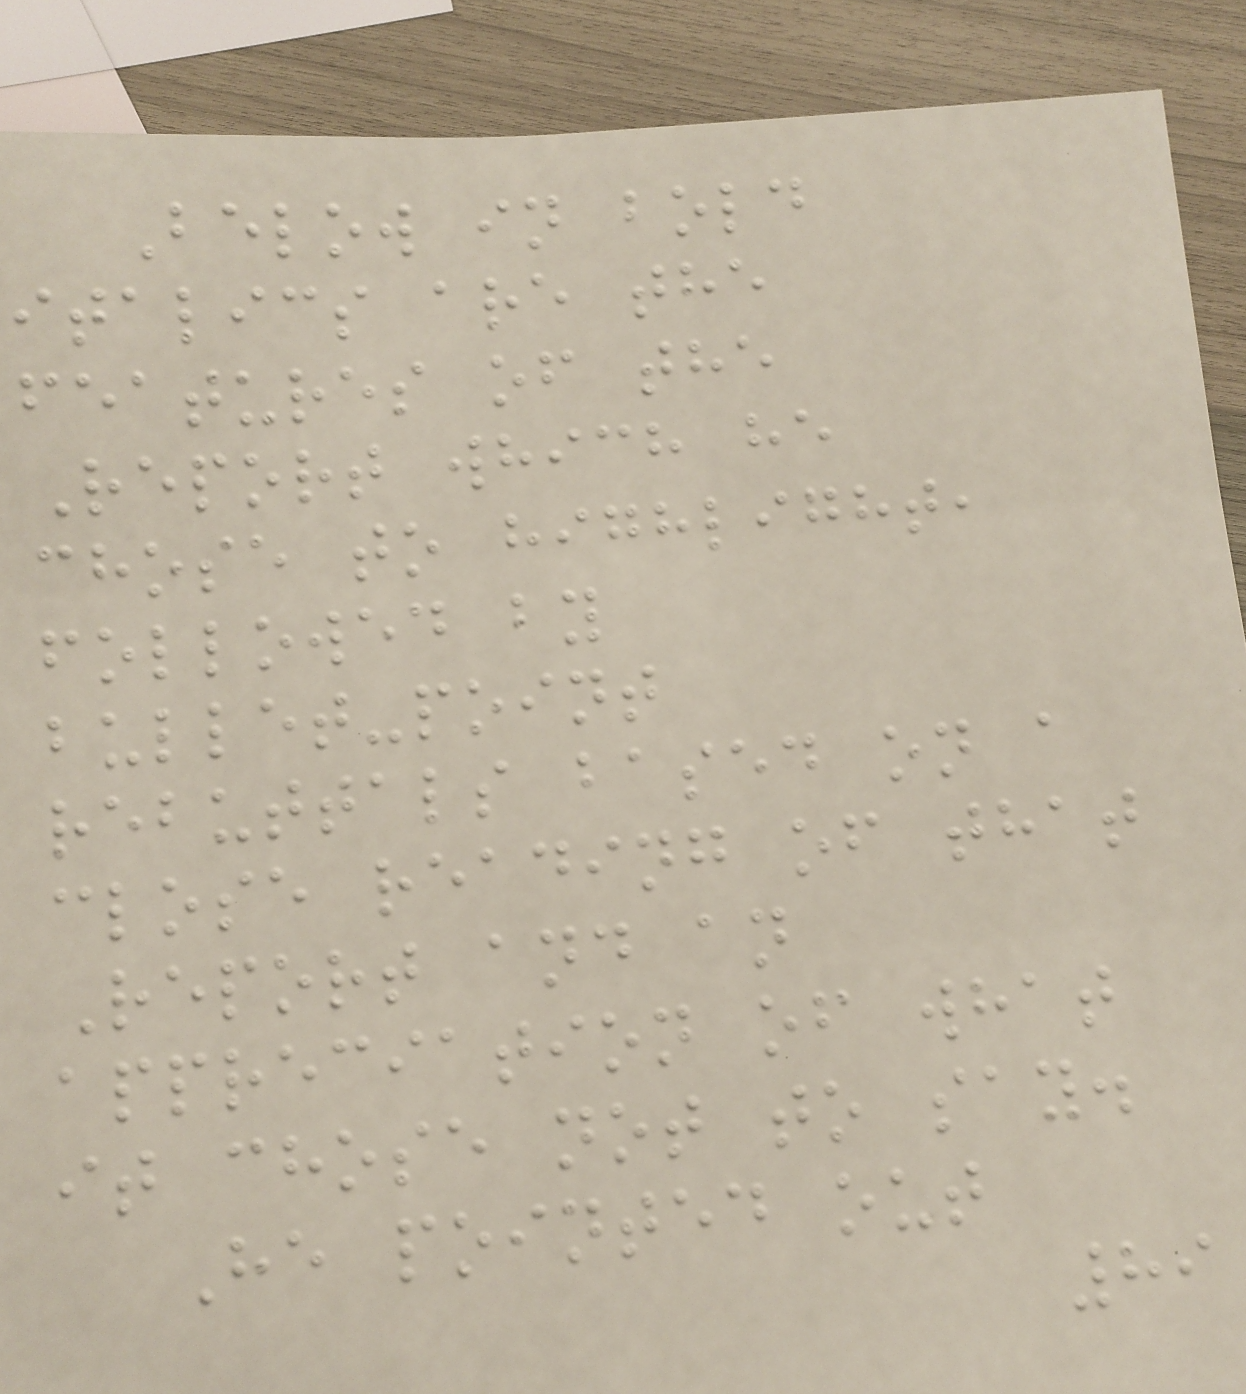Below in bold
italics are the
features of the
Report which he
chose to highlight,
followed by
bullet-point
rebuttals based on a
close reading of that
Report and an
appreciation of what
it chose not to say.
He pointed out
89
